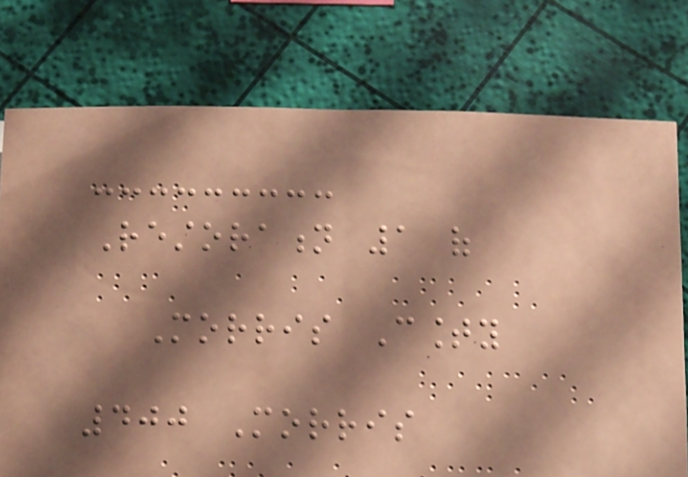Restoration 1 of
Morris County
400 Morris
